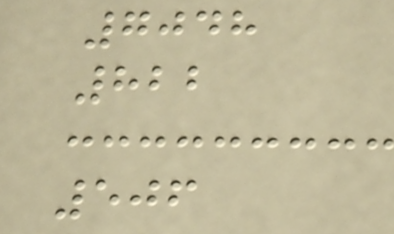7048
822
506
